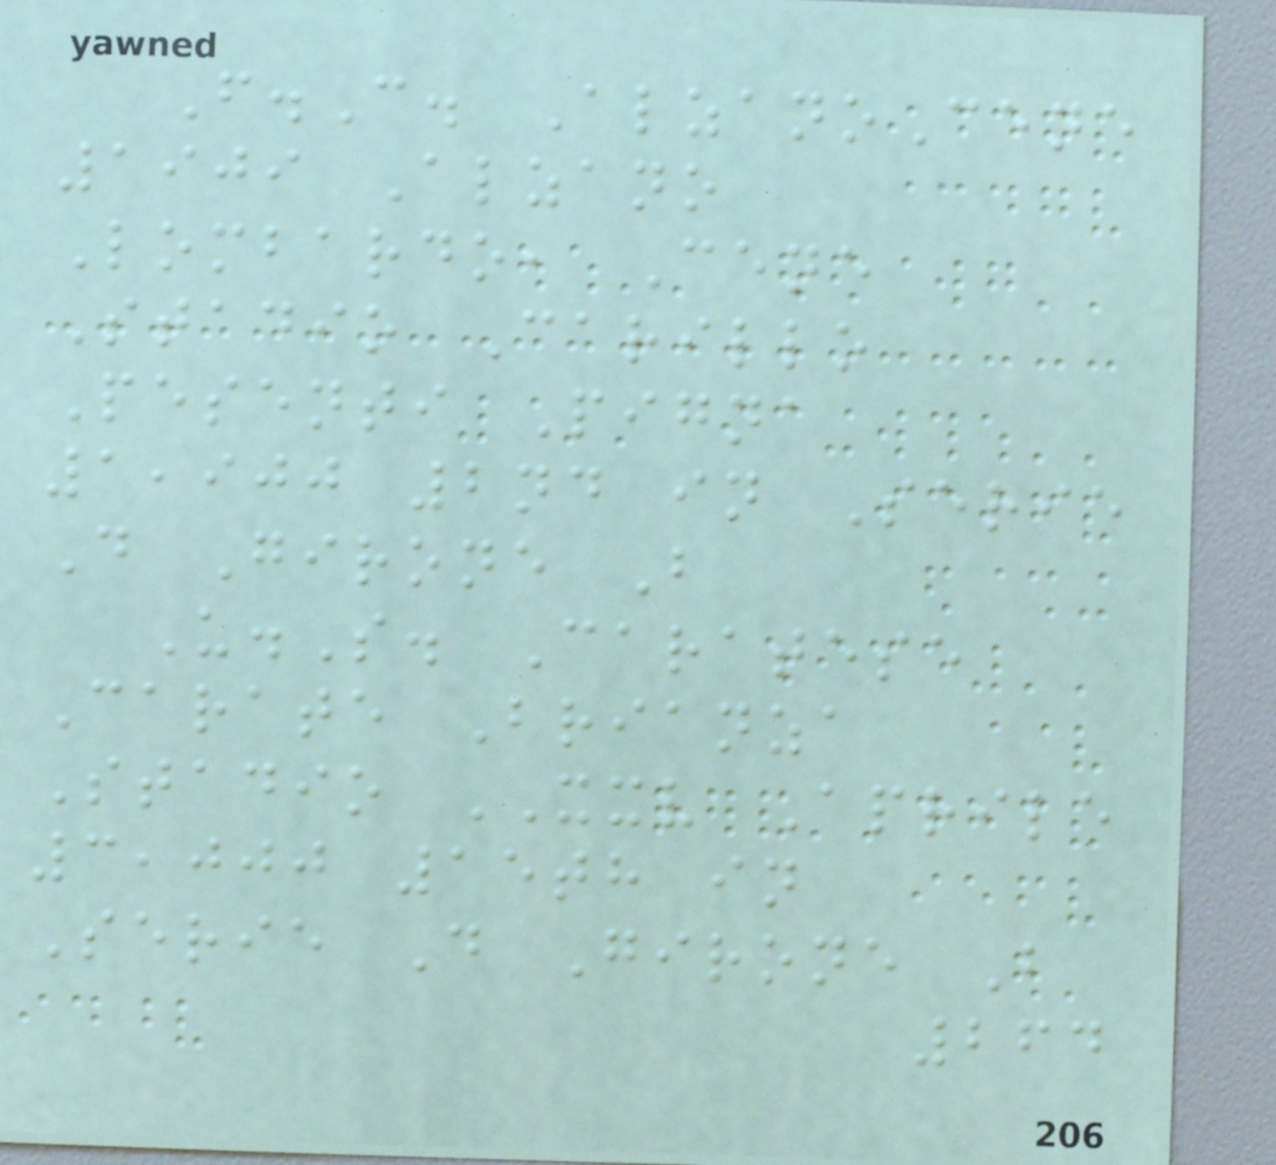F.C. AlzanoCene
1909 Alzano
Lombardo, Cene
Stadio Carillo
Pesenti Pigna
1,900 2nd in Serie
D Girone B
U.S. Caratese
Carate Brianza
Stadio XXV Aprile
3,000 15th in
Serie D Girone B
264
